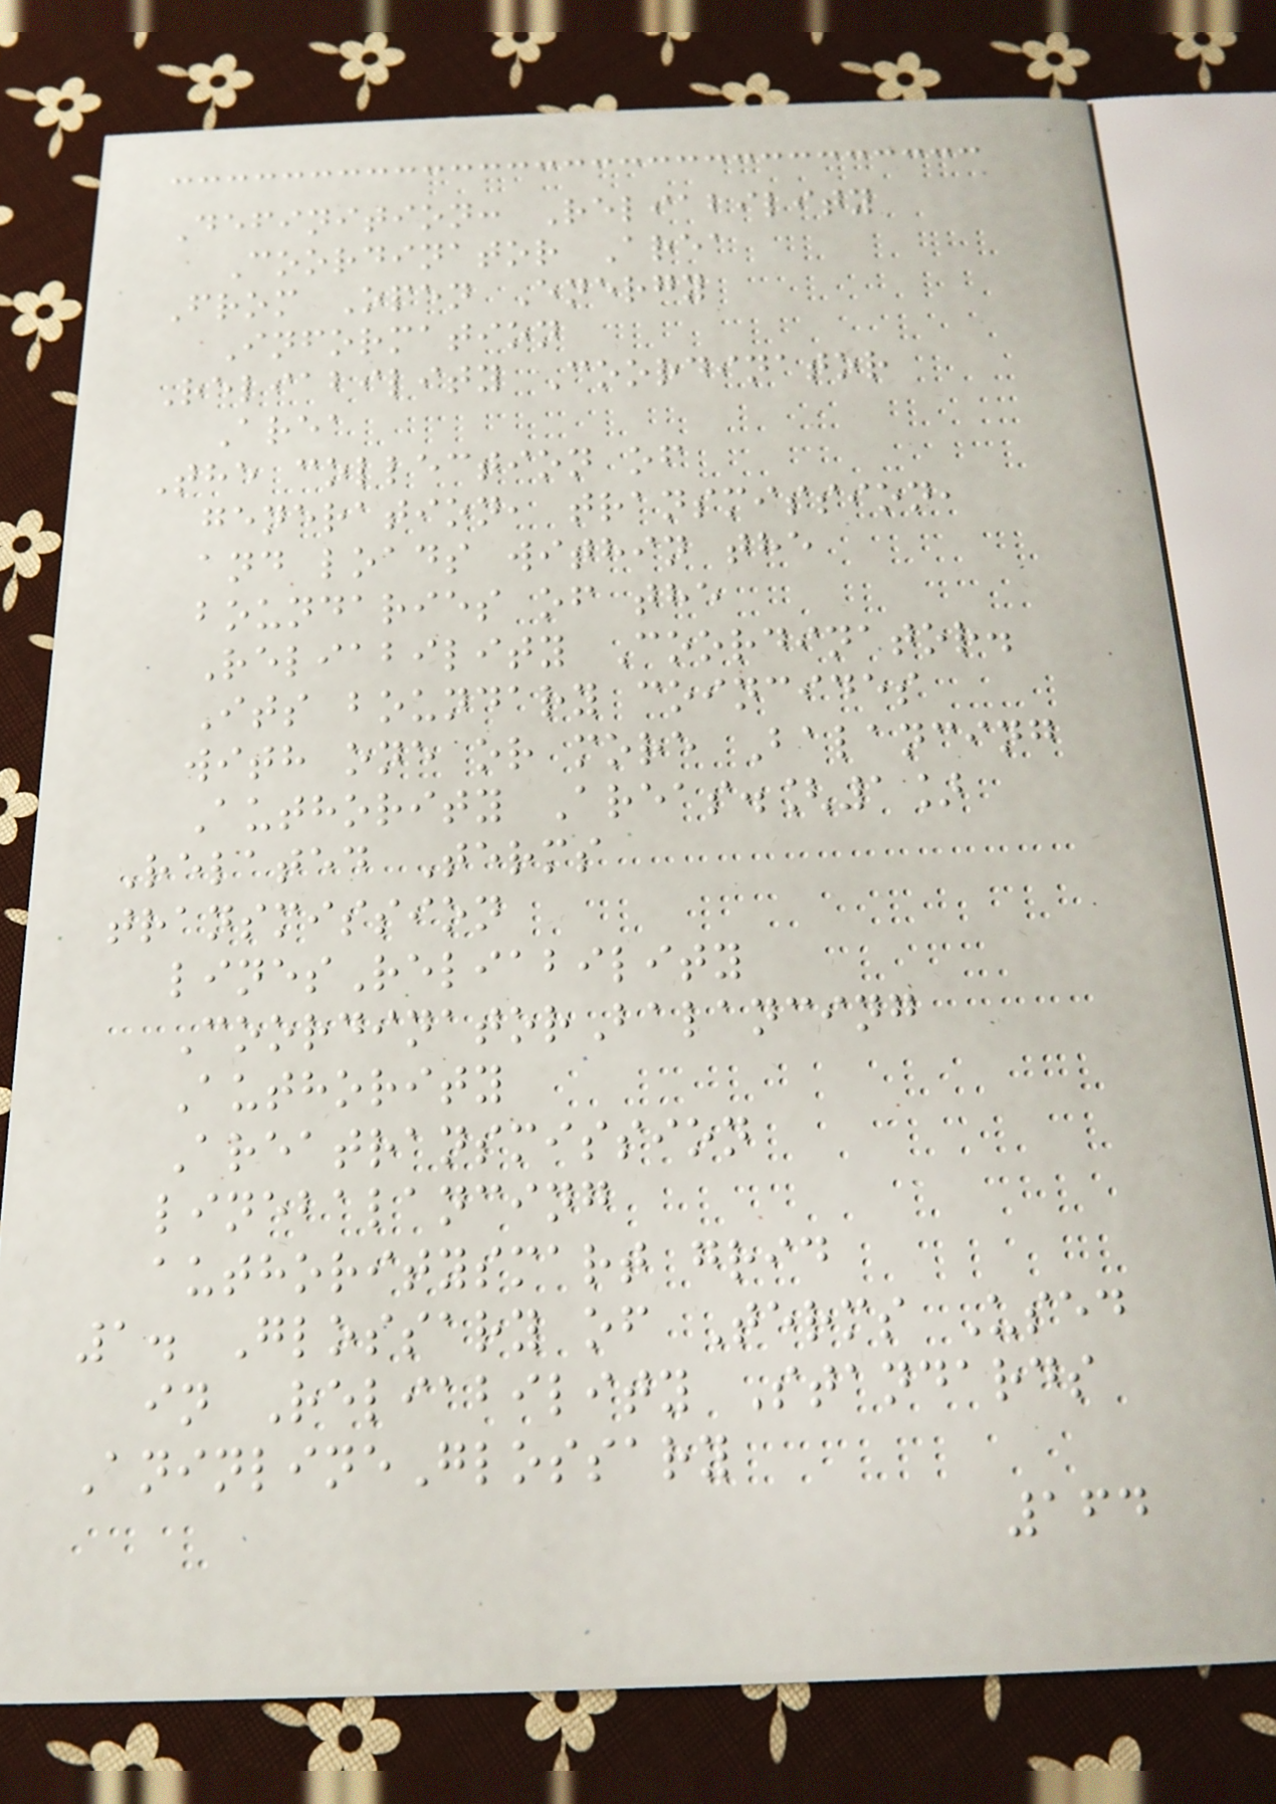Definition: Reliability
Coordinator Area
From Open Energy
Information
Reliability Coordinator
Area
The collection of
generation, transmission,
and loads within the
boundaries of the
Reliability Coordinator.
Its boundary coincides
with one or more Balancing
Authority Areas.[1]
Related Terms
transmission
linesReliability
CoordinatorBalancing
Authority
Areatransmission
linebalancing
authoritysmart grid
1. Glossary of Terms Used
in Reliability Standards
AninlineGlossary
164
